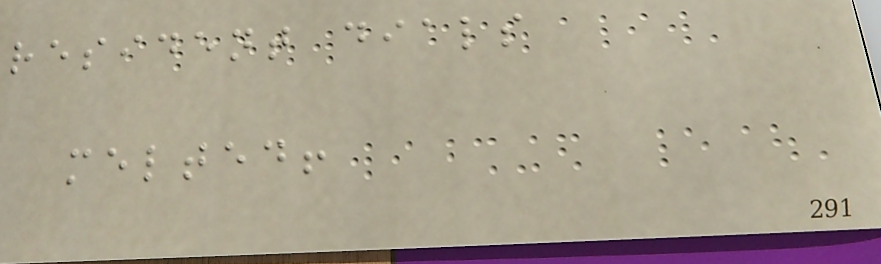resident dials
melted!
